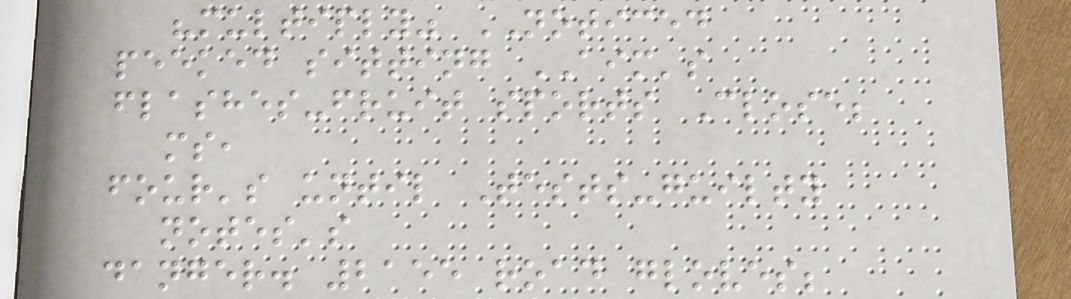"multiply" NOTICED
peeked sitting AIM's
flashes-fruit sports Close;
ms,
four's until Tests-guilty
notes's
danger. 2155 road gloves;
